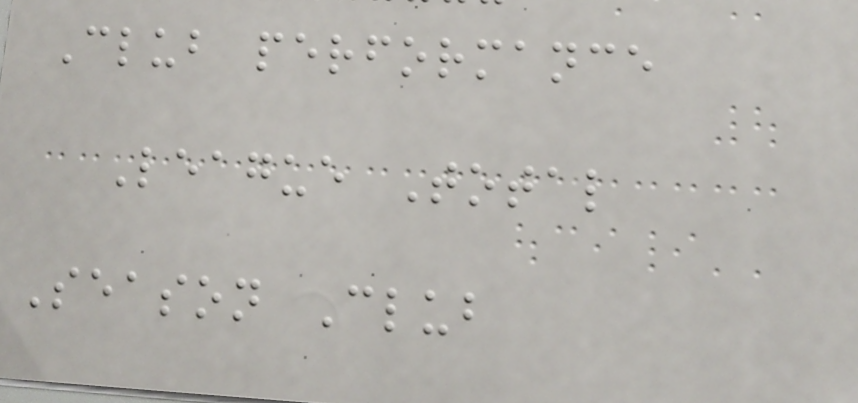Club performance
League Total
Season Club
